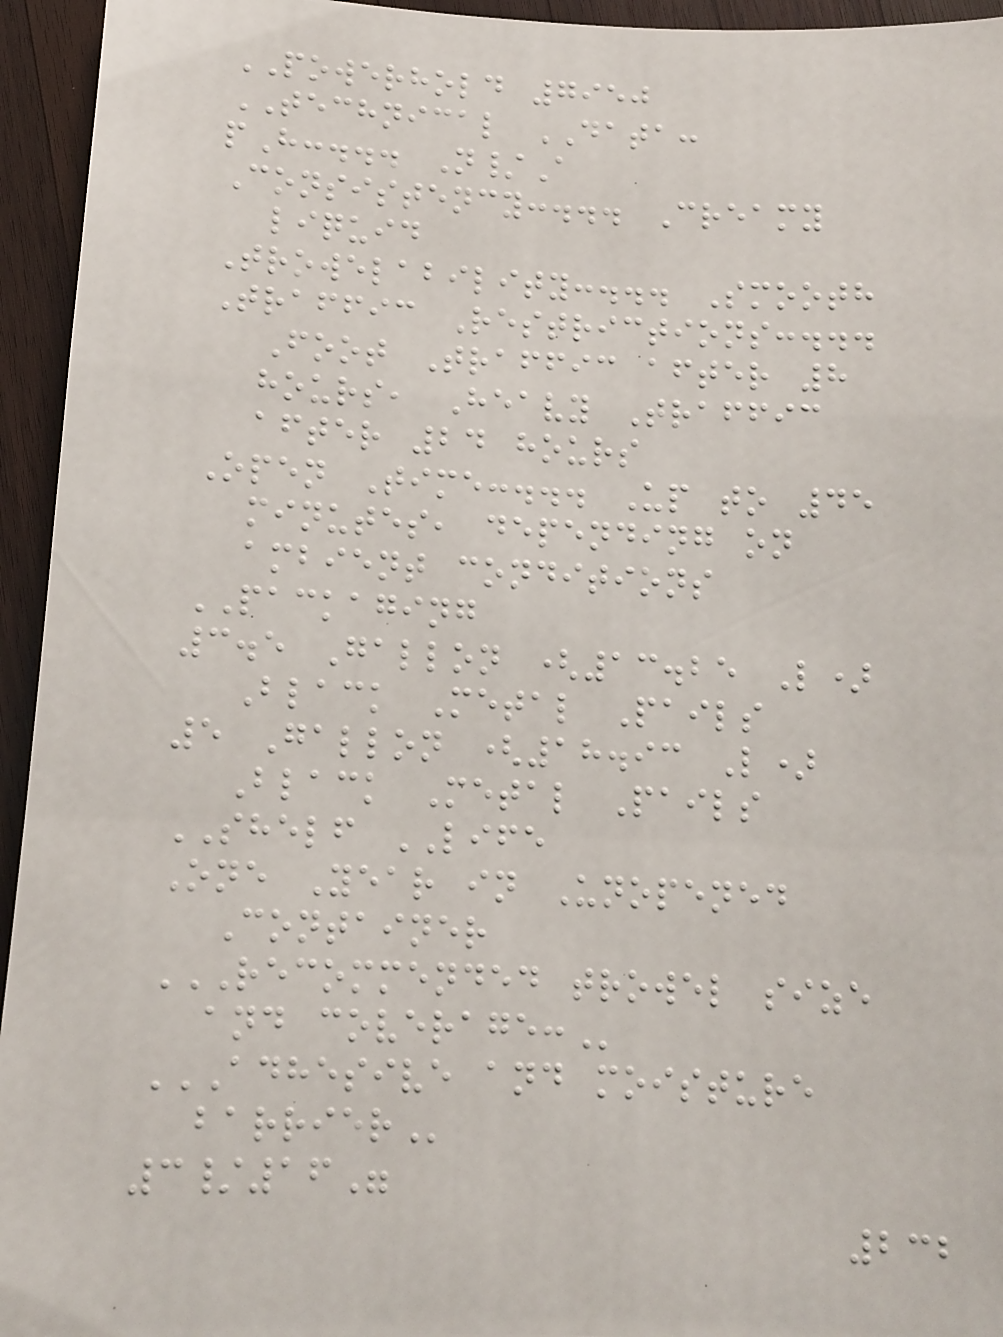POWERHOLD 7950
TECHNICAL DATA:
pH:... N/A
Consistency:... Creamy
liquid
Trowelability:... Smooth
Traffic Restrictions:...
Foot Traffic after 8
hours, Heavy Traffic
after 24 hours
Open Time:... Up to 45
minutes, depending on
ambient conditions
PACKAGING
3.5 Gallon (13.25 L)
Black Metal Pails
5 Gallon (18.93 L)
Black Metal Pails
SHELF LIFE
One Year in Unopened
Container
RECOMMENDED TROWEL SIZE
AND COVERAGE:
ADHESIVE AND MOISTURE
BARRIER
3/16"
232
